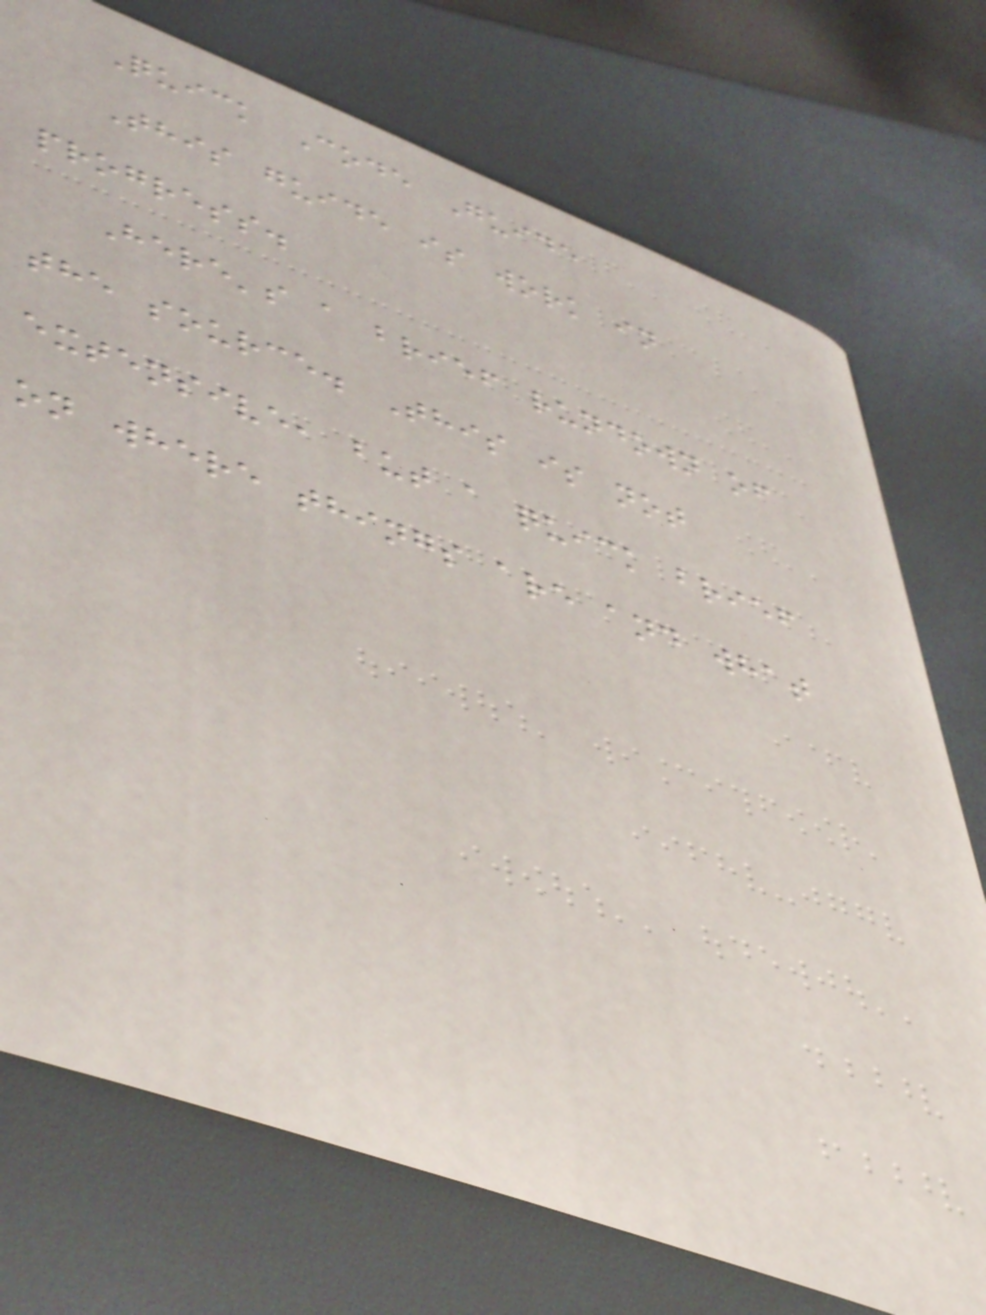Quick Code Guide
This guide is work in
progress.
Here's a brief rundown of
the source. This is not
extensive, but a quick brief
on where things are and what
